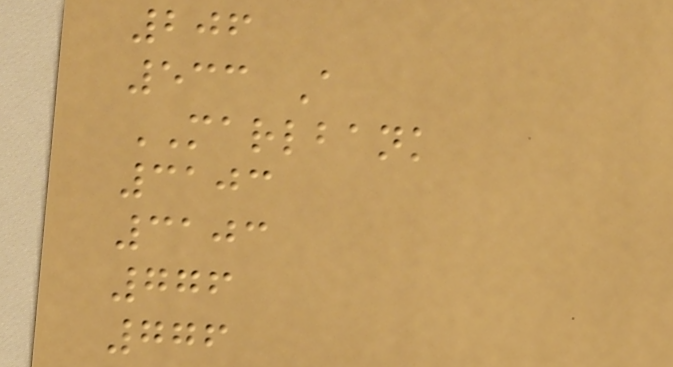206
533 A
MARLBANK
3103
3103
776
776
